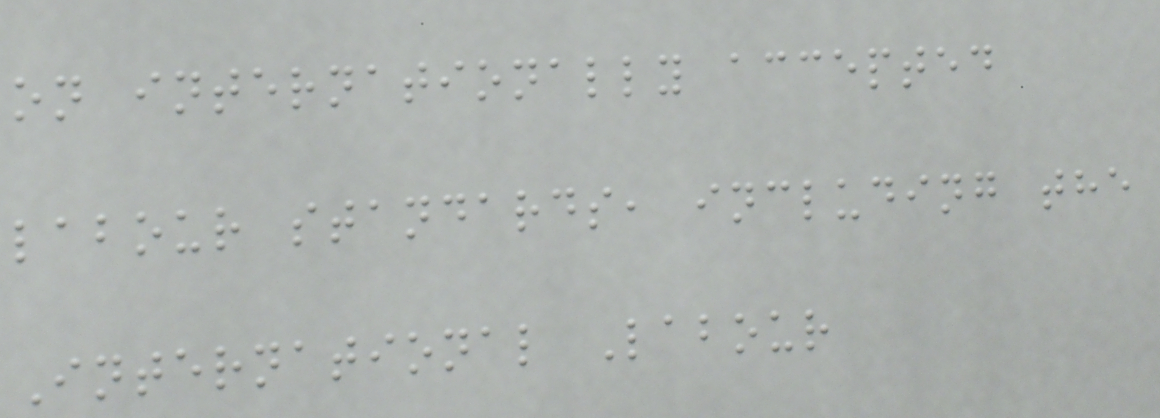on internationally accepted
labour standards, including the
International Labour
